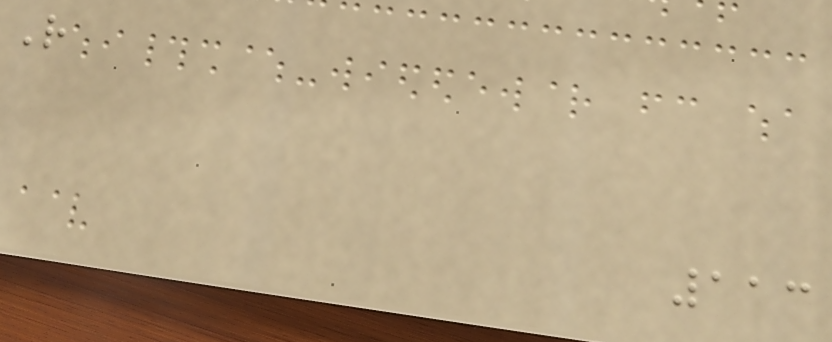R
113
